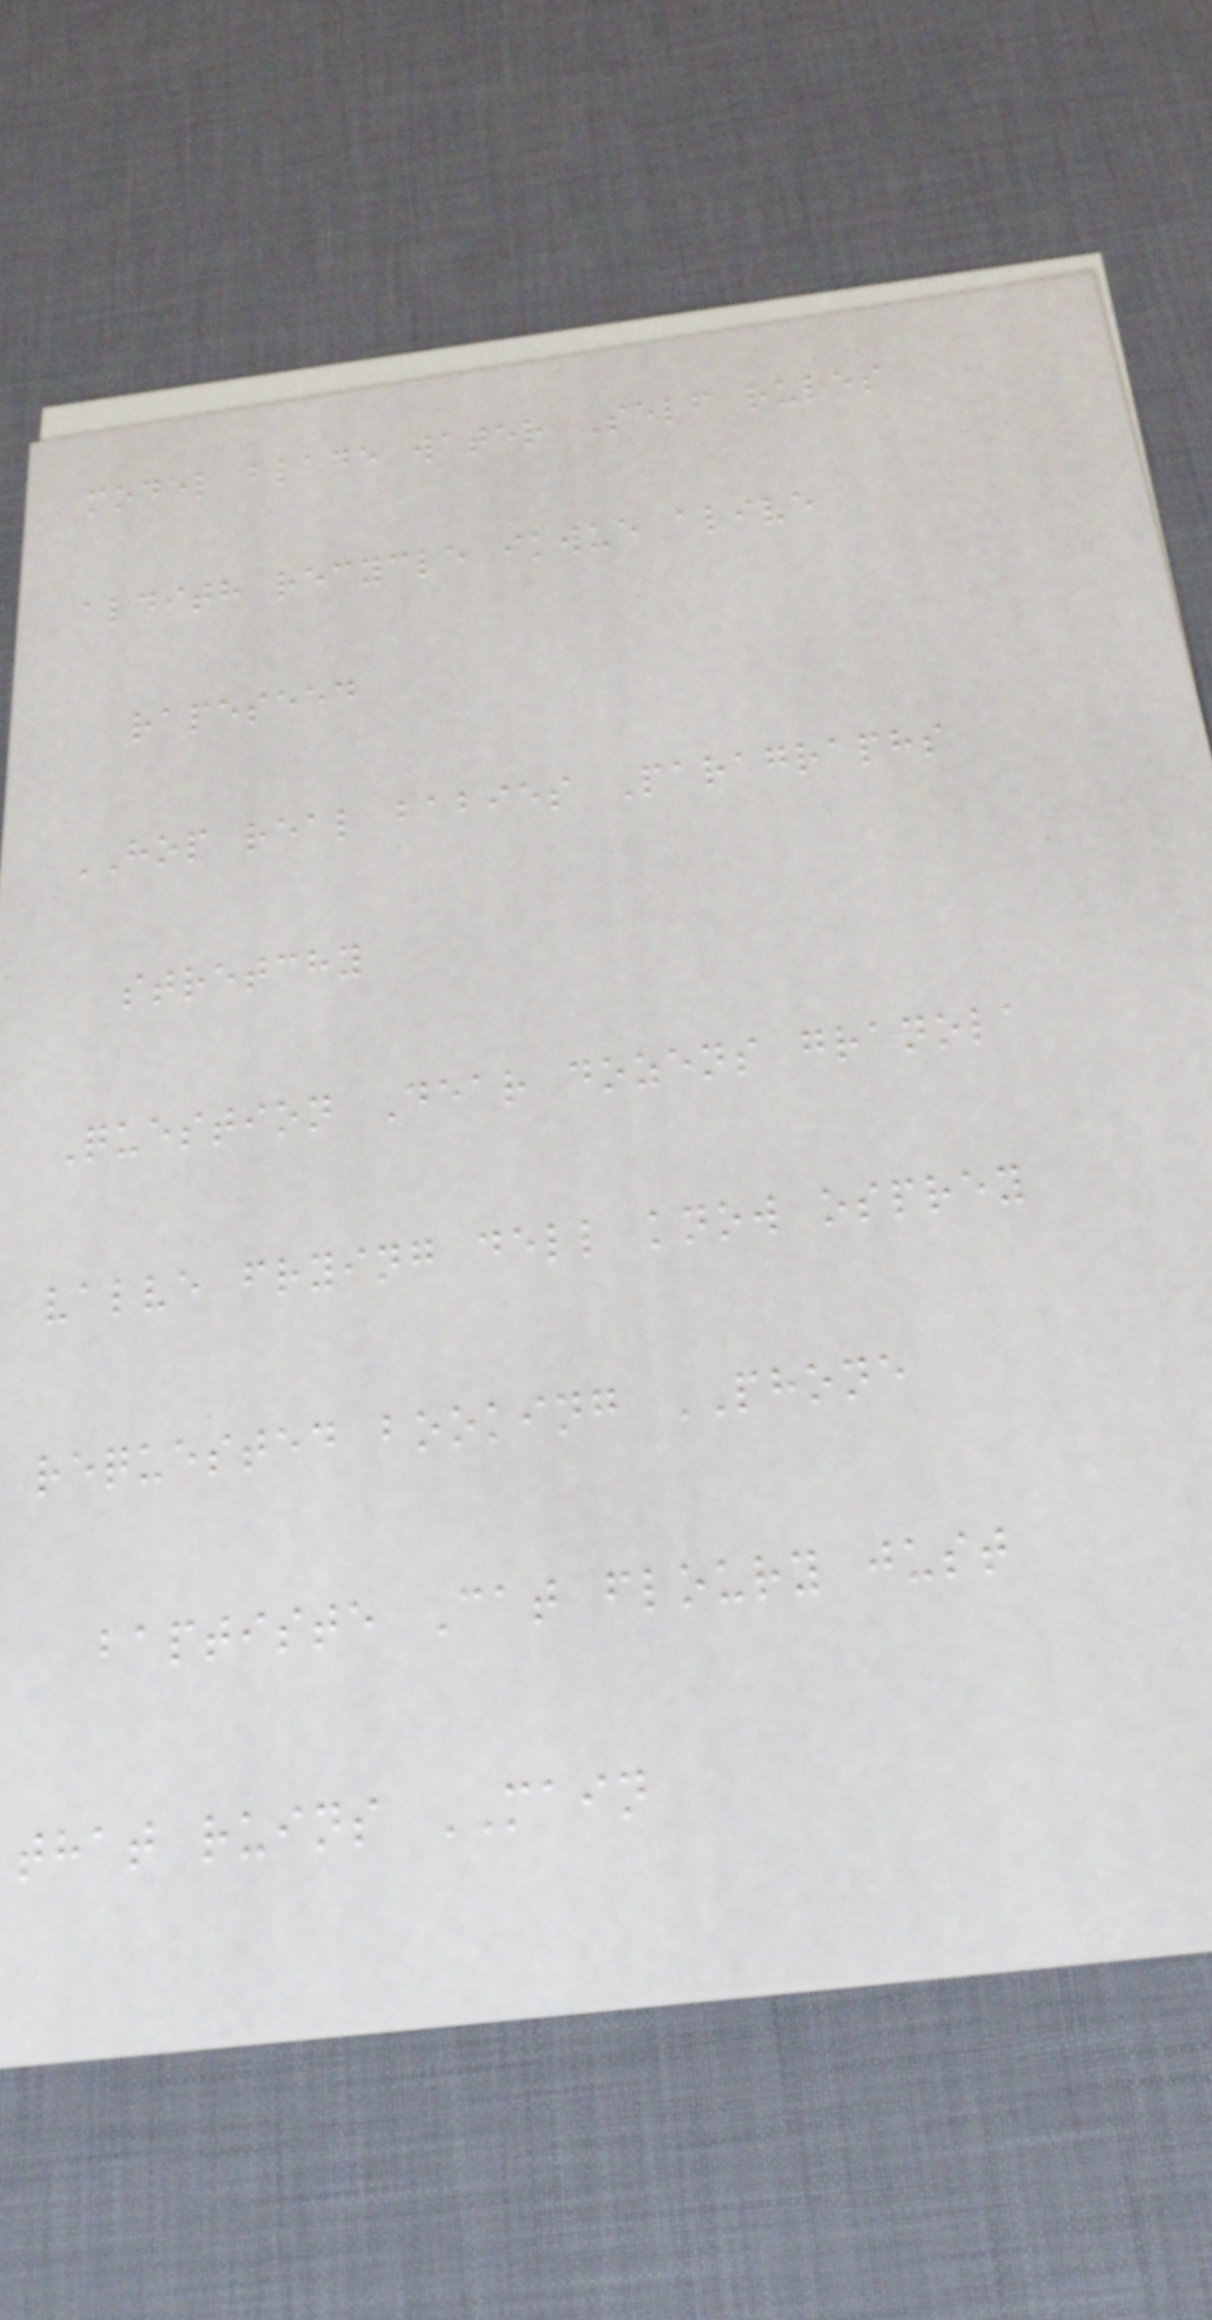model blade water Self rules
aldith recycle ikwue alive
rapeseed
HOP real babies Paragraphs
stretchy
Question Dear dozens granola
valve frying dell know osprey
requested booking PHONE
baptiste Cat floury just
that ruins MAIN
